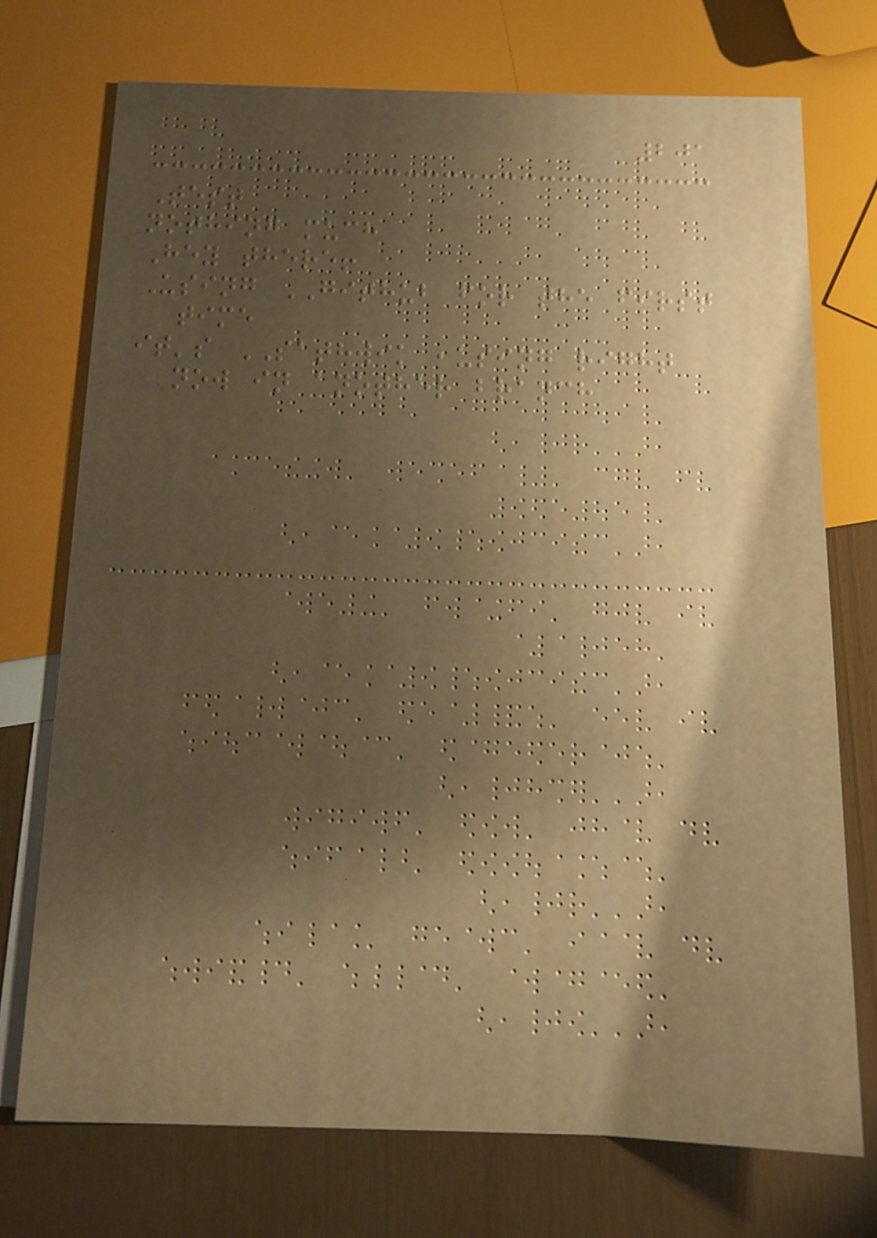201
Test
nothing much
Hey there!
Using GITHUB for the first
time
it's SATHWIK ,using right
now in another branch
